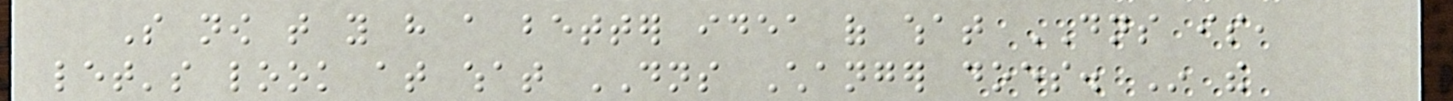So now that you have a better idea of what DNS is,
let's look at what DNS Changer does. In the
